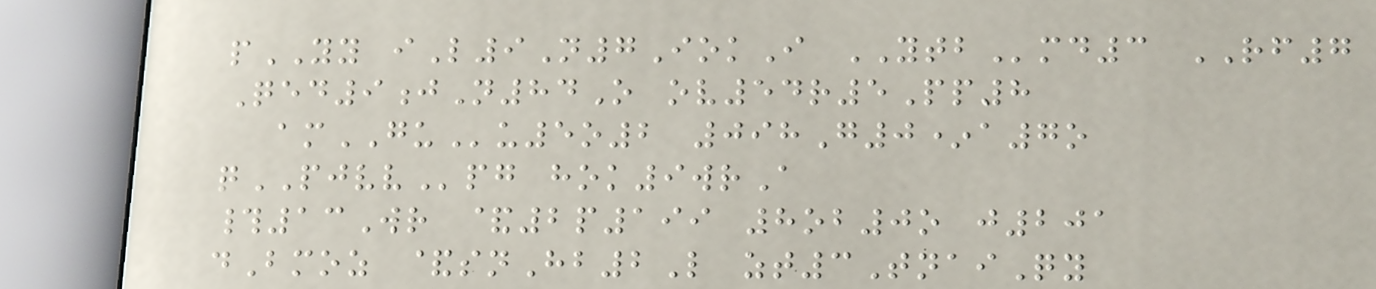pYY iL9N7IokI YTBmd3 RF7
Qed9jN84O ov54r5Pp8
amGUu5o2 098G0*a7o
qPJVVpg hok9wrA
#13Wr &2p199 8ob0o j201
dBmoz &snHb2L zt3TnaiQy
